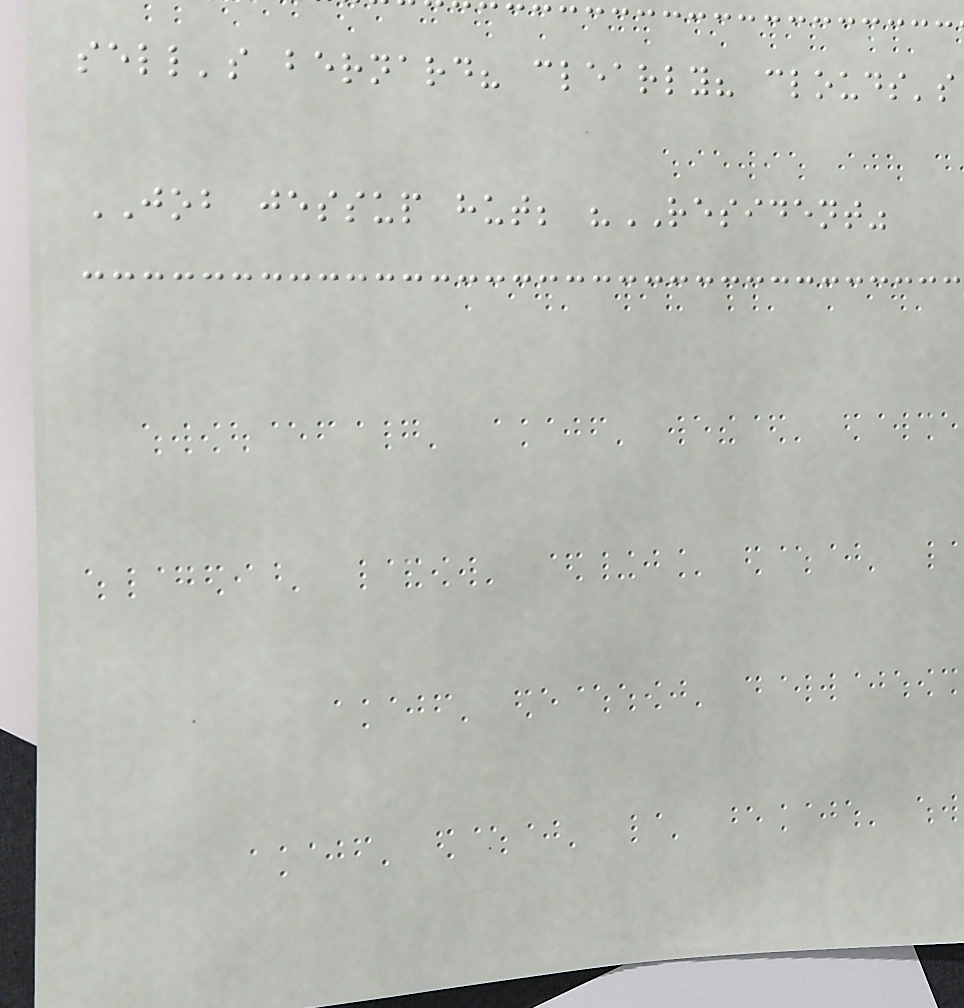sell's bernard? clearly? clouds's
JOB jessup hut; "RESIDENT"
